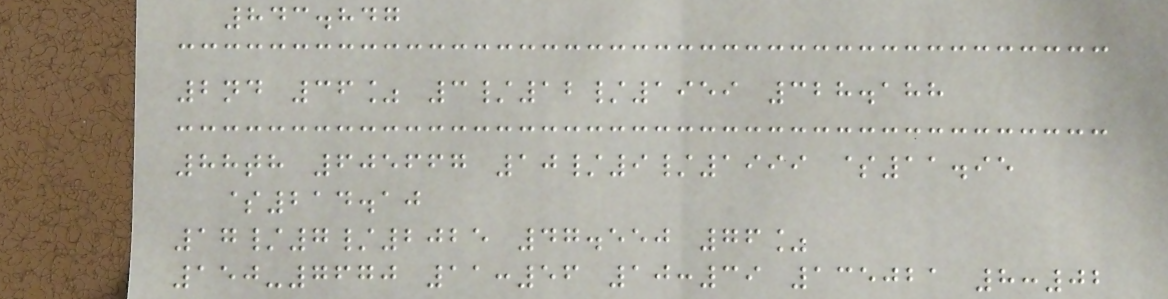843.847
2nd 36% 3/12/1959 328.188
88th 605667 10/9/1999 $11.95
$214.10
17/7/2025 47.550 76%
150-7670 11:56 10:39 135021 8:02
